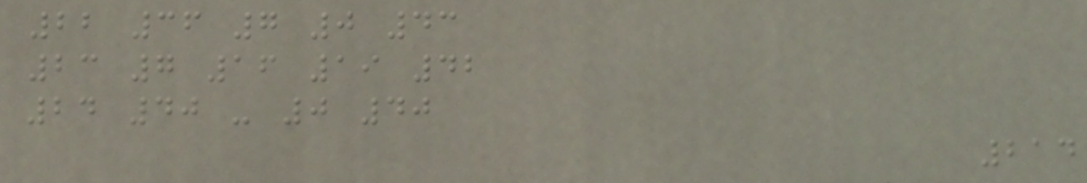22 36 7 0 43
23 7 16 19 42
24 40 - 0 40
214
